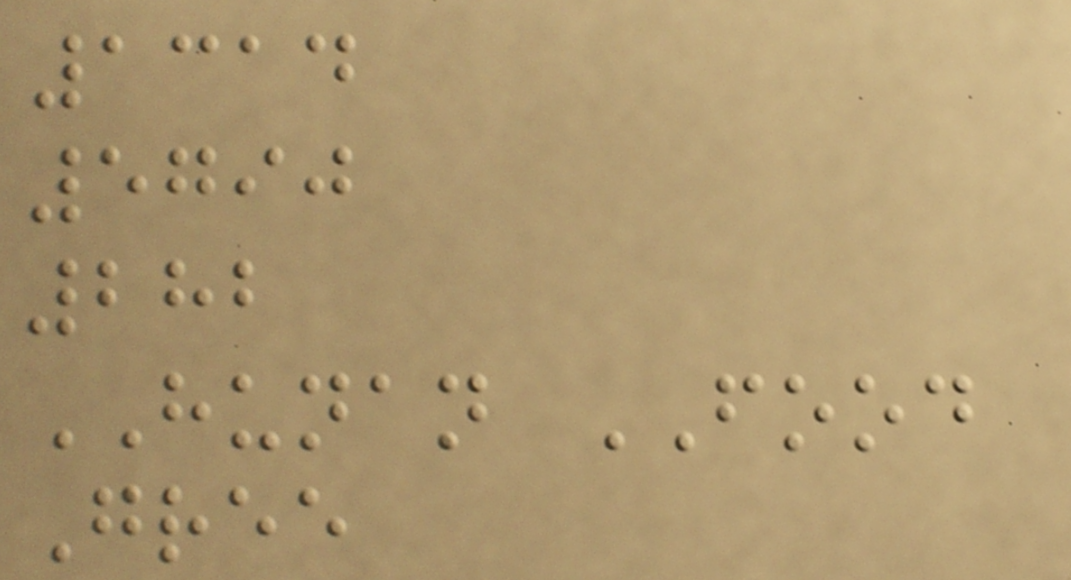1314
5790
282
HUNAN FOOD
Gree
